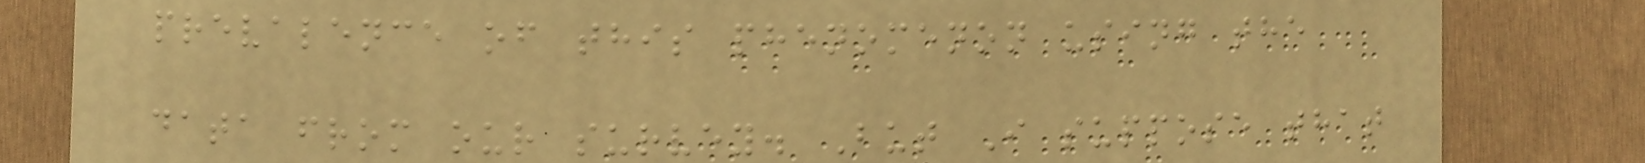prevalence of this phenomenon using the
data from our survey. But I suppose that
